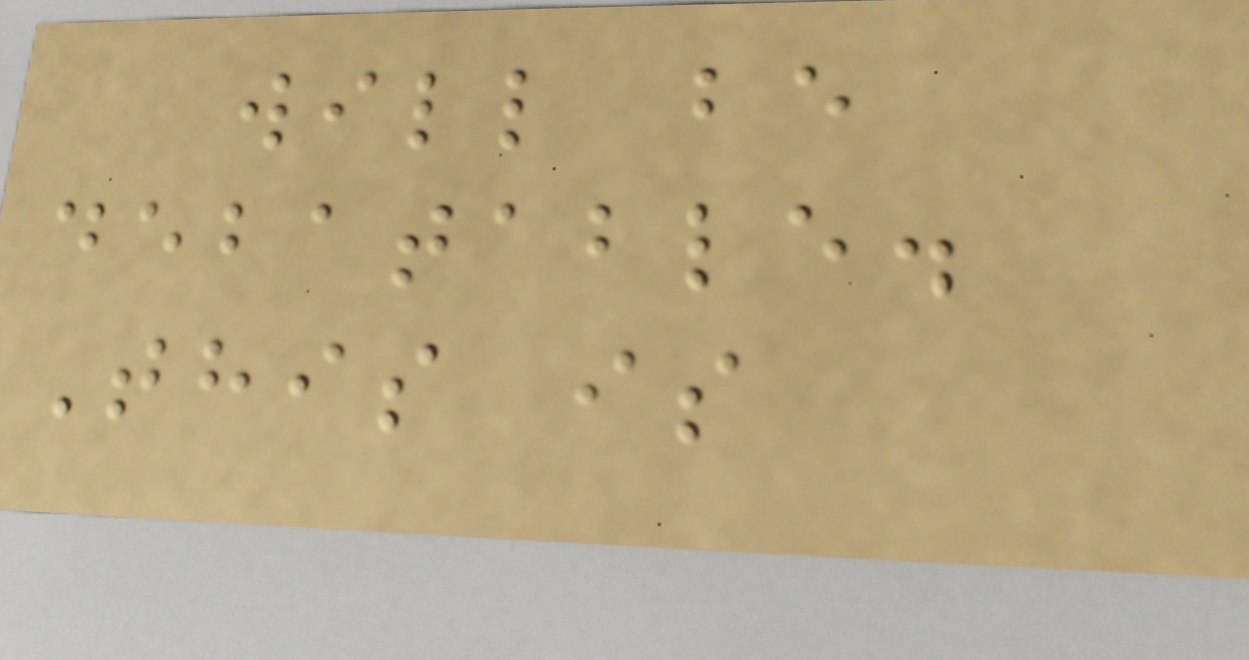will be
debatable.
This is
